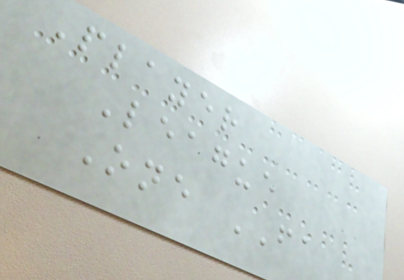Player
League
One FA
